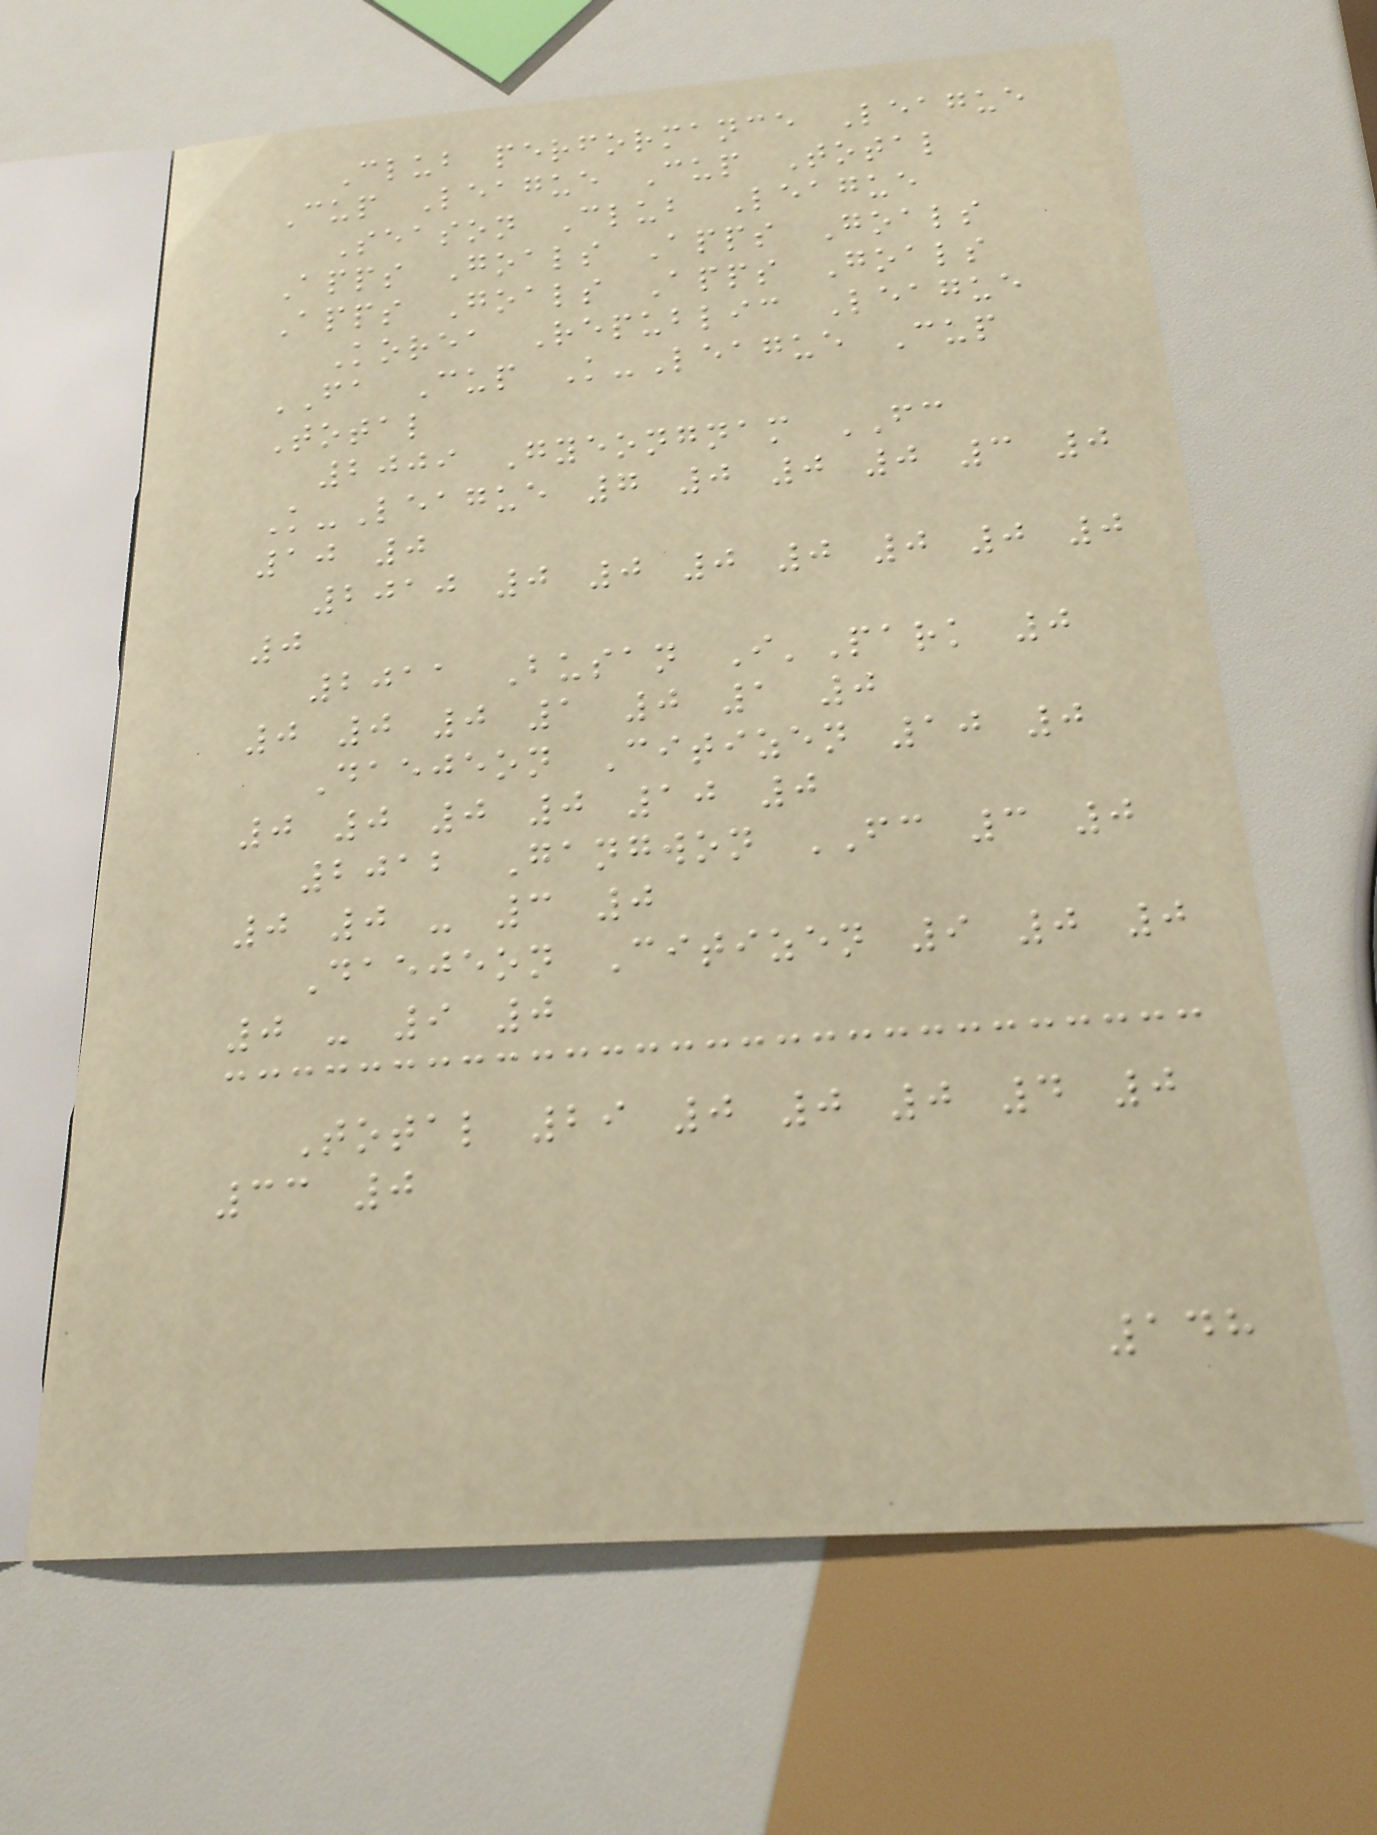Club performance League
Cup League Cup Total
Season Club League
Apps Goals Apps Goals
Apps Goals Apps Goals
Korea Republic League
FA Cup K-League Cup
Total
2009 Gyeongnam FC
K-League 7 0 0 0 3 0
10 0
2010 0 0 0 0 0 0 0
0
2011 Busan I'Park 0
0 0 0 1 0 1 0
Daejeon Citizen 10 0
0 0 0 0 10 0
2012 Gangwon FC 3 0
0 0 - 3 0
Daejeon Citizen 9 0 0
0 - 9 0
Total 29 0 0 0 4 0
33 0
148
